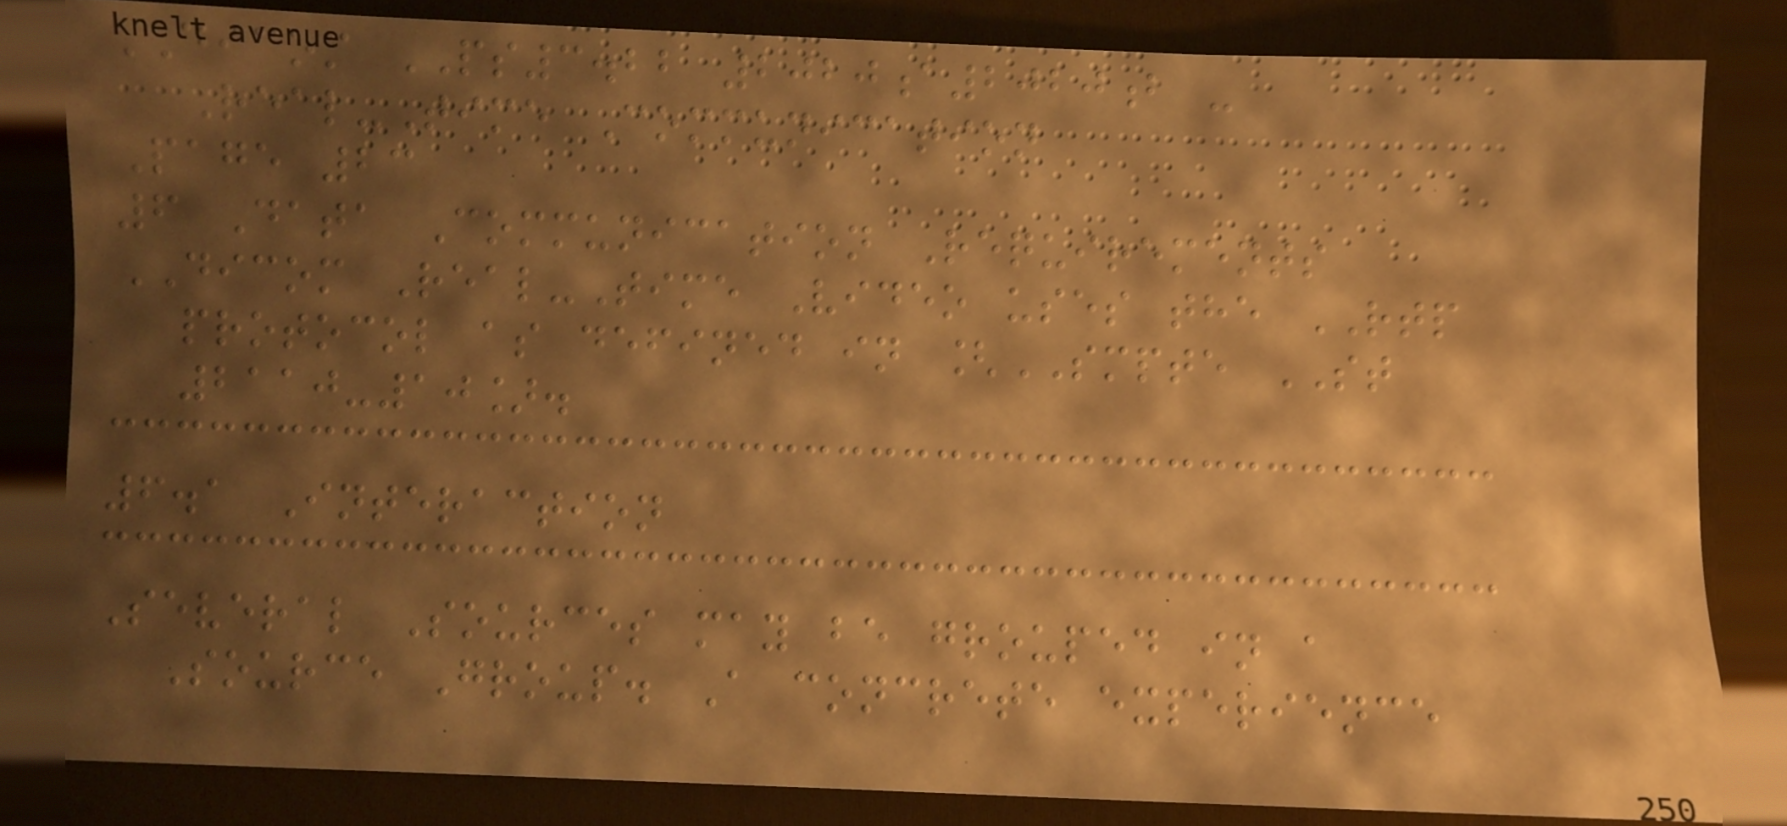DICOM PS3.22 2020a2020b -
Real-Time Communication
Page 23
6 Data Communication Requirements
DICOM Real-Time Video uses the RTP
protocol as defined in [SMPTE ST
2110-10].
6.1 Interaction
Several Sources may be grouped in a
Source Group. A concrete experience
